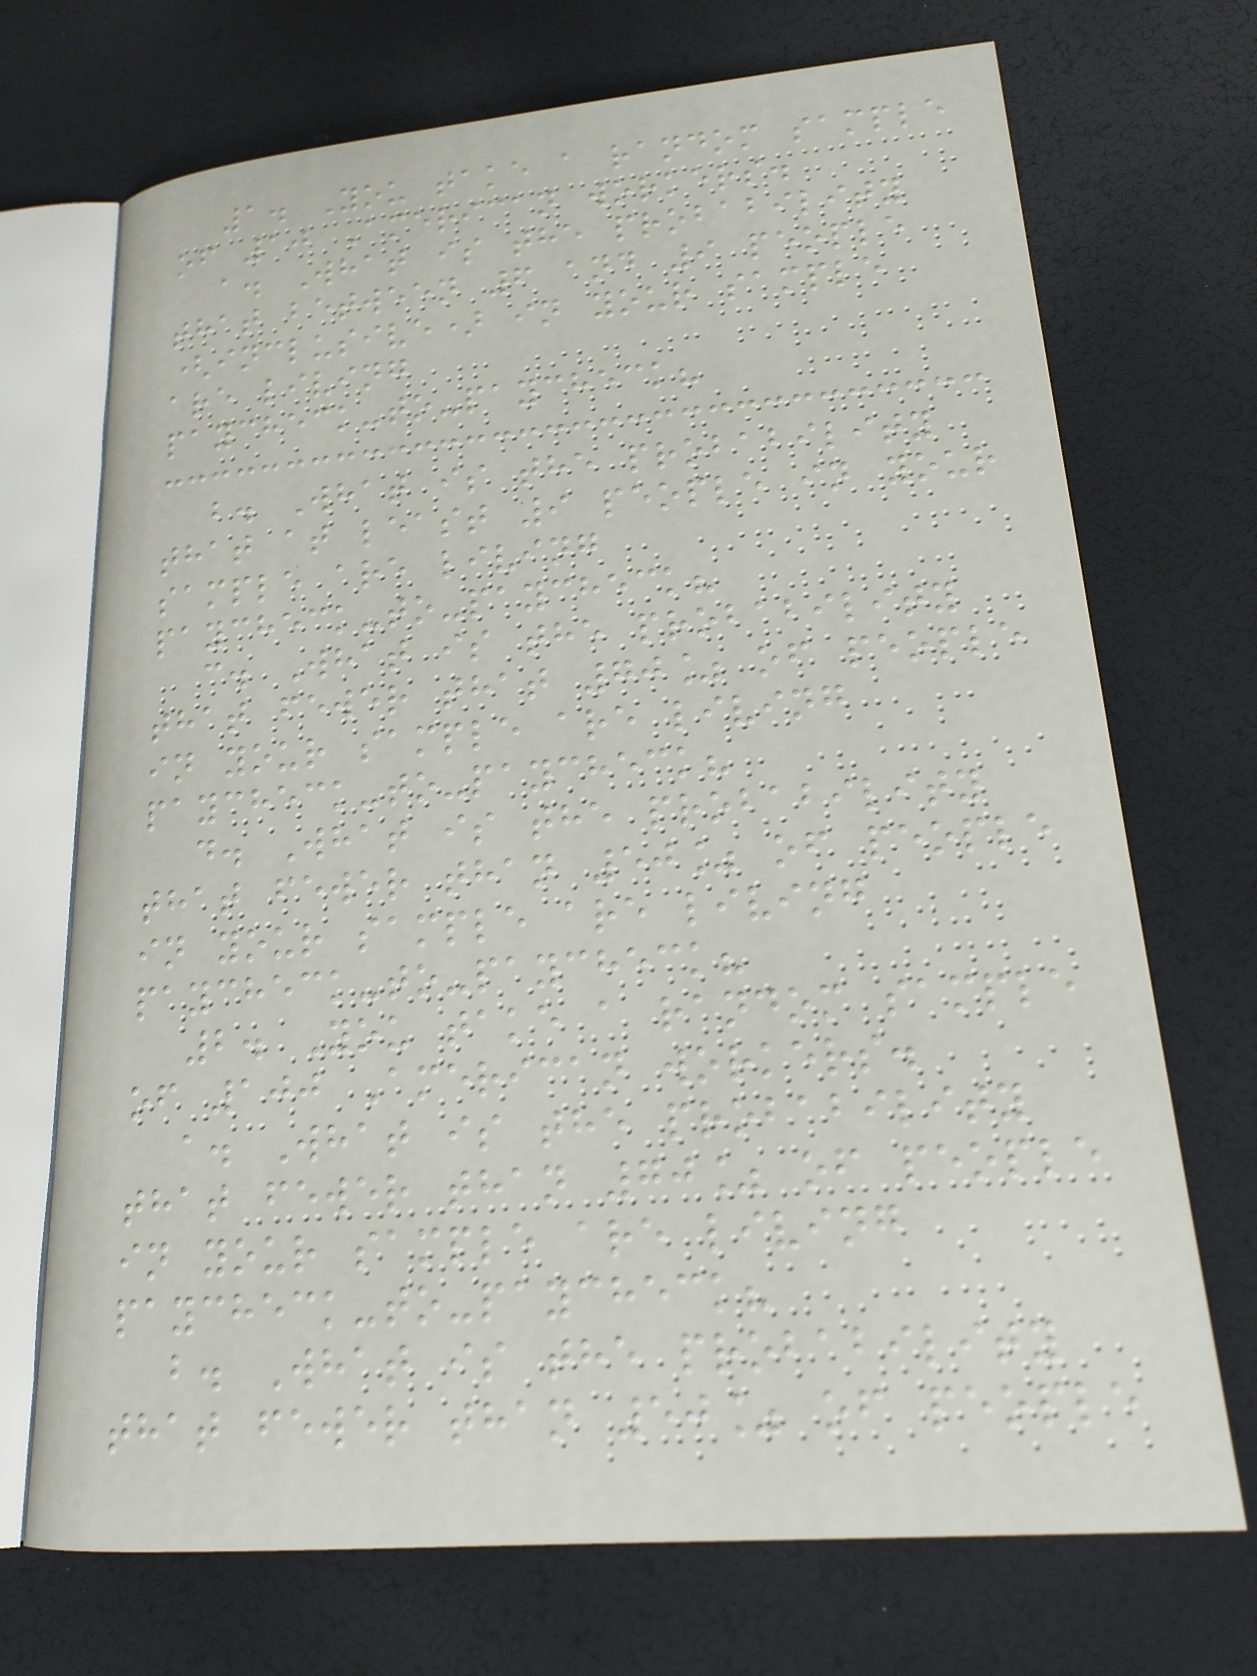1. You take a random sample
of 10 American workers.
a. What is the probability
that between 6 and 9 people
(inclusive) in your sample
are living
paycheck-to-paycheck?
b. What is the probability
that at least 9 people in your
sample are living
paycheck-to-paycheck?
c. What is the probability
that fewer that 70% of people
in your sample are living
paycheck-to-paycheck?
d. What is the probability
that fewer than 50% of people
in your sample are living
paycheck-to-paycheck?
2. You take a random sample
of 100 American workers.
a. What is the probability
that fewer than 70% of people
in your sample are living
paycheck-to-paycheck?
b. What is the probability
that fewer than 50% of people
